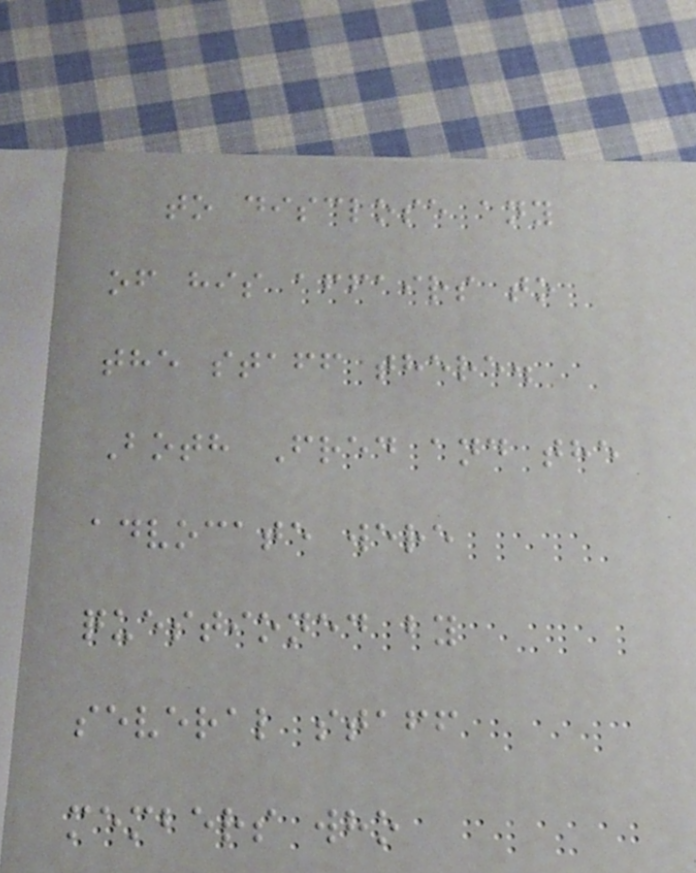to disclose any
of his affairs to
the staff there.
Both Fred and the
advocate were
questioned by
several staff
members who
